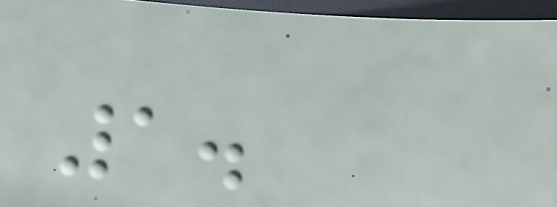1.
